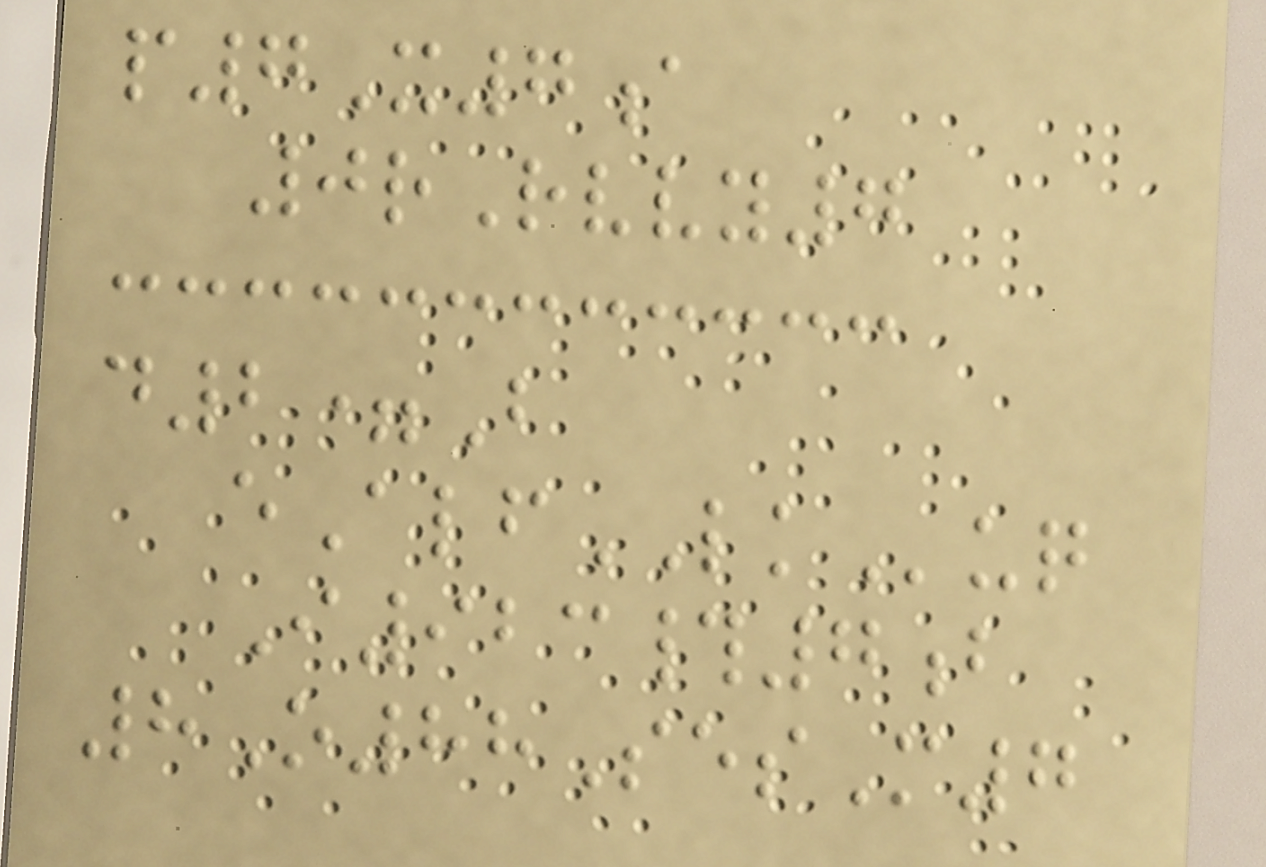p7X7a
0rRvvy7
d2=B
eAlfLKuq
I923#7b
8O88SesM7
